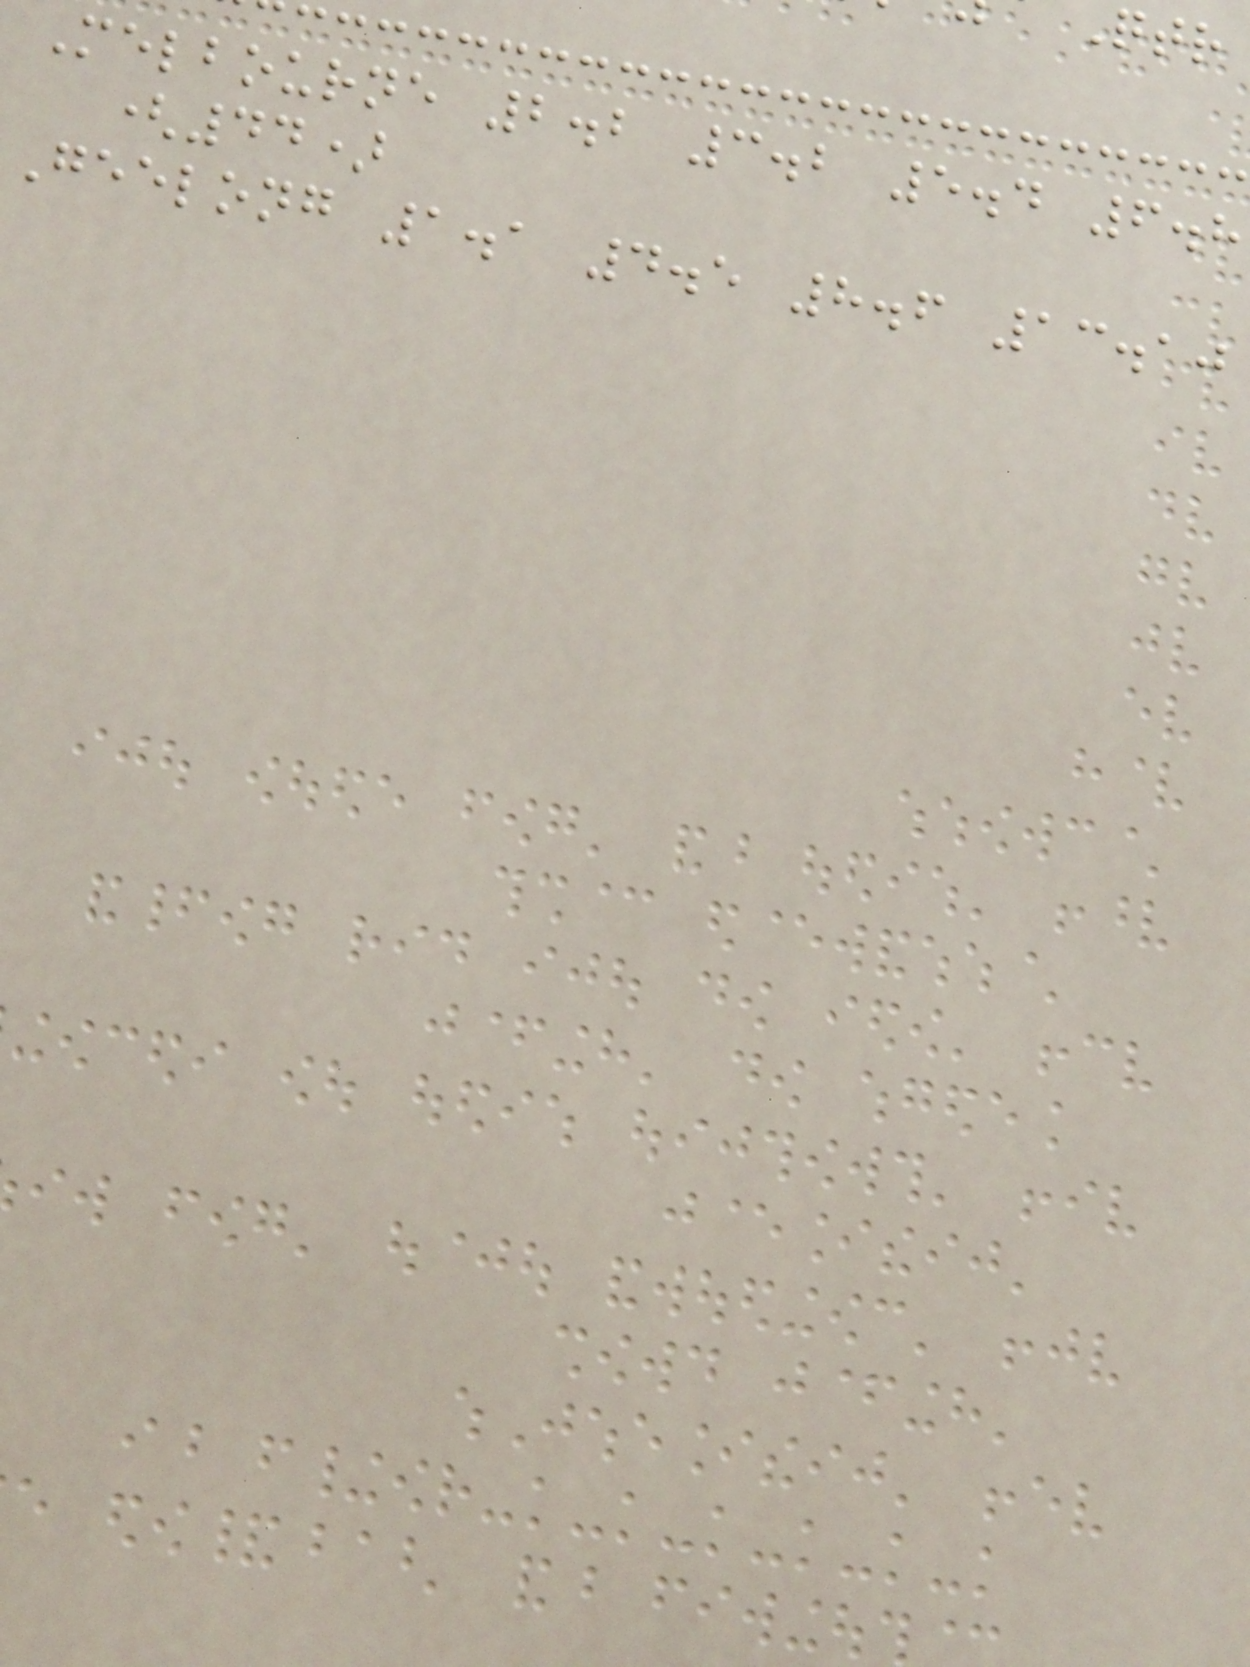Melbourne 2.2 3.2 5.4 6.8
(44)
Geelong 1.1 4.5 8.6 13.10
